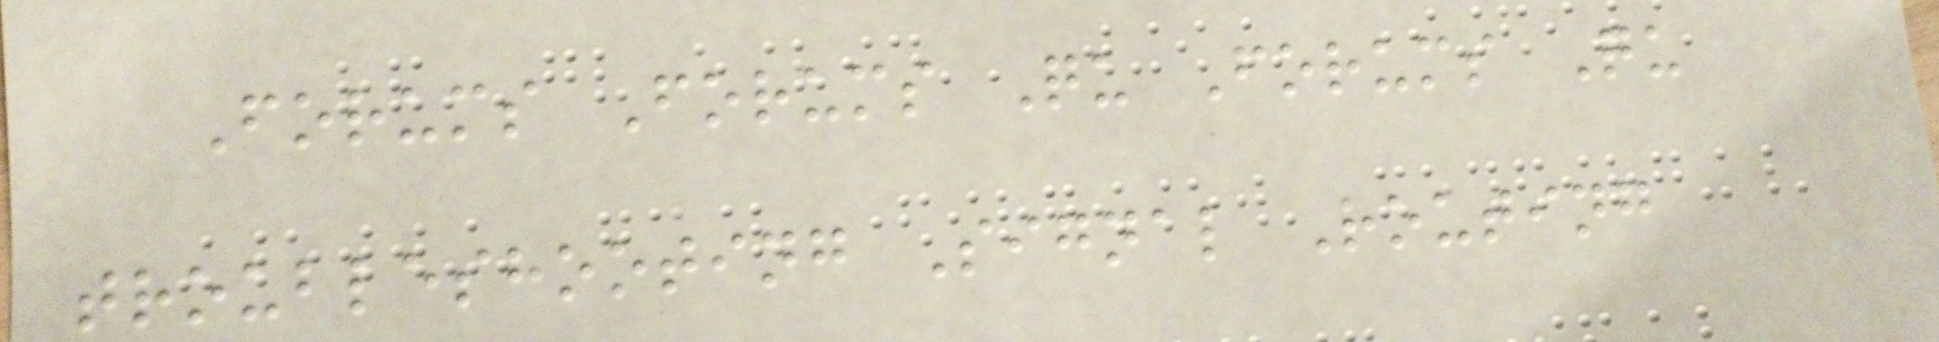Forums Forums Qu Forums Qu
troubleshooting Signal Routing
